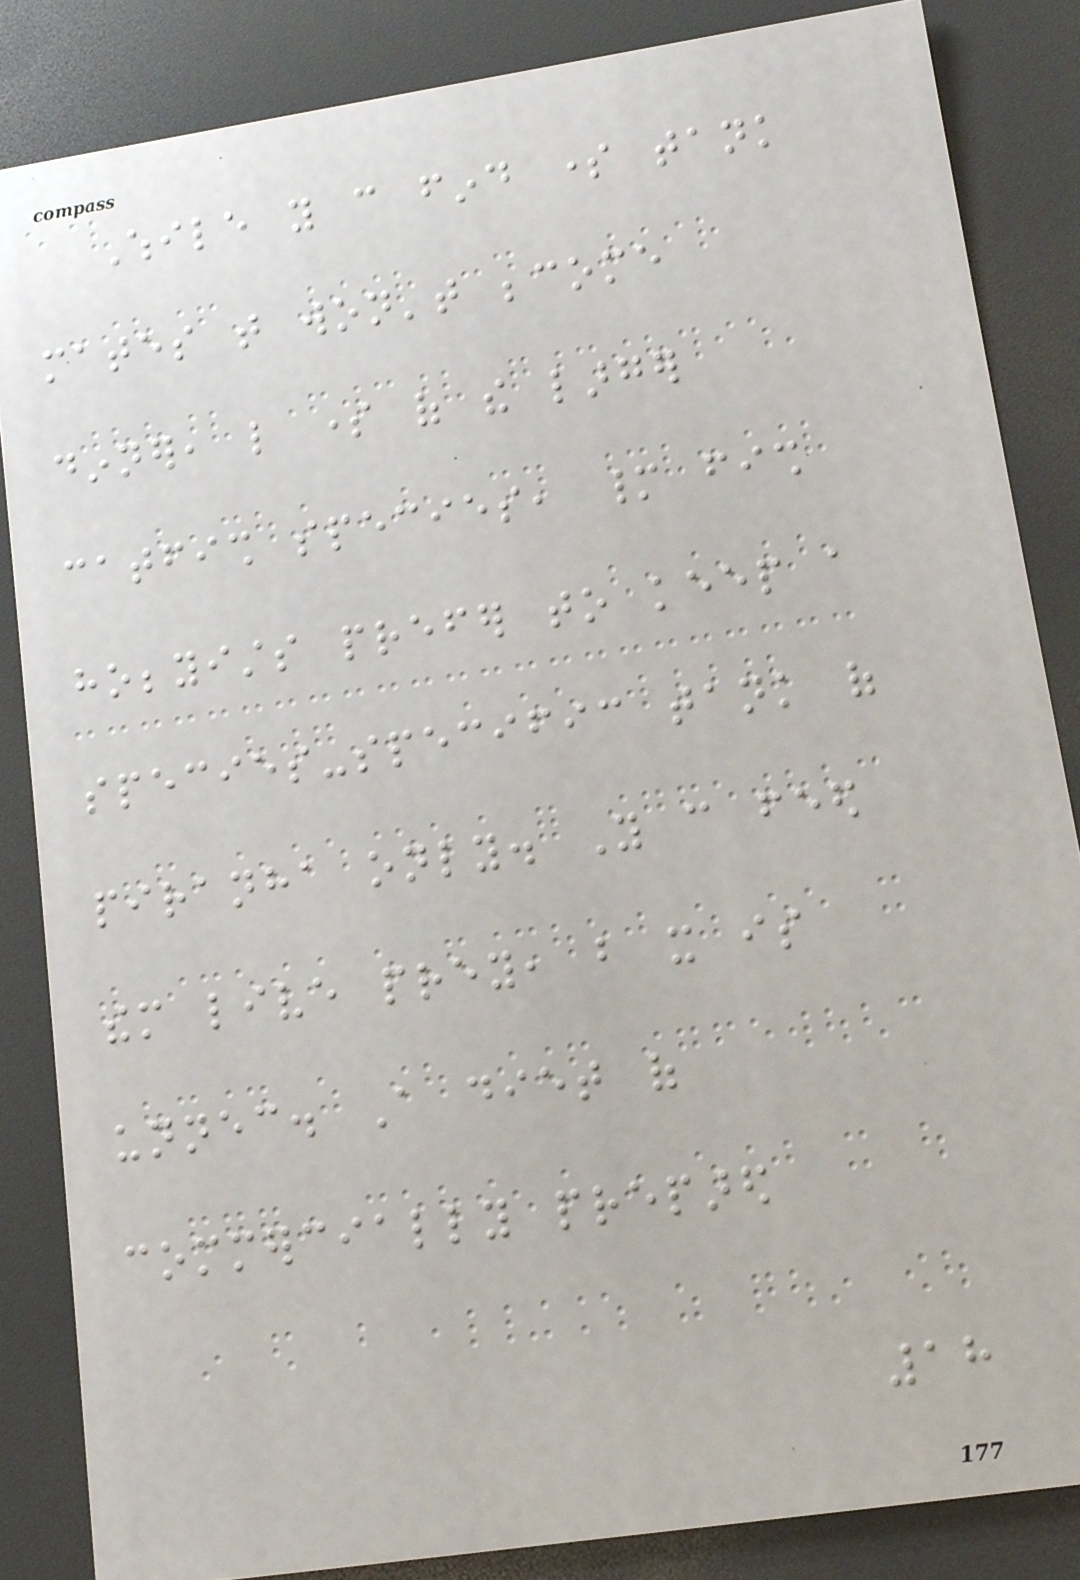While you can find some tank
mates that won't become
dinner, like some of the larger
catfish species, many fish
hobbyists prefer to keep a
species-specific tank of
piranha only. You can feed
them live prey, but it is
unnecessary. A diet of
commercially prepared
18
